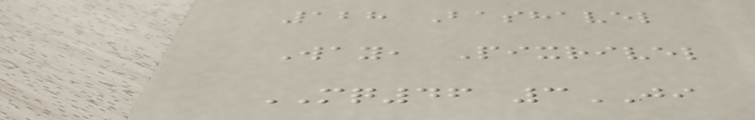128 Bashavel
Way, Pixrivel
MQ46 3JI
